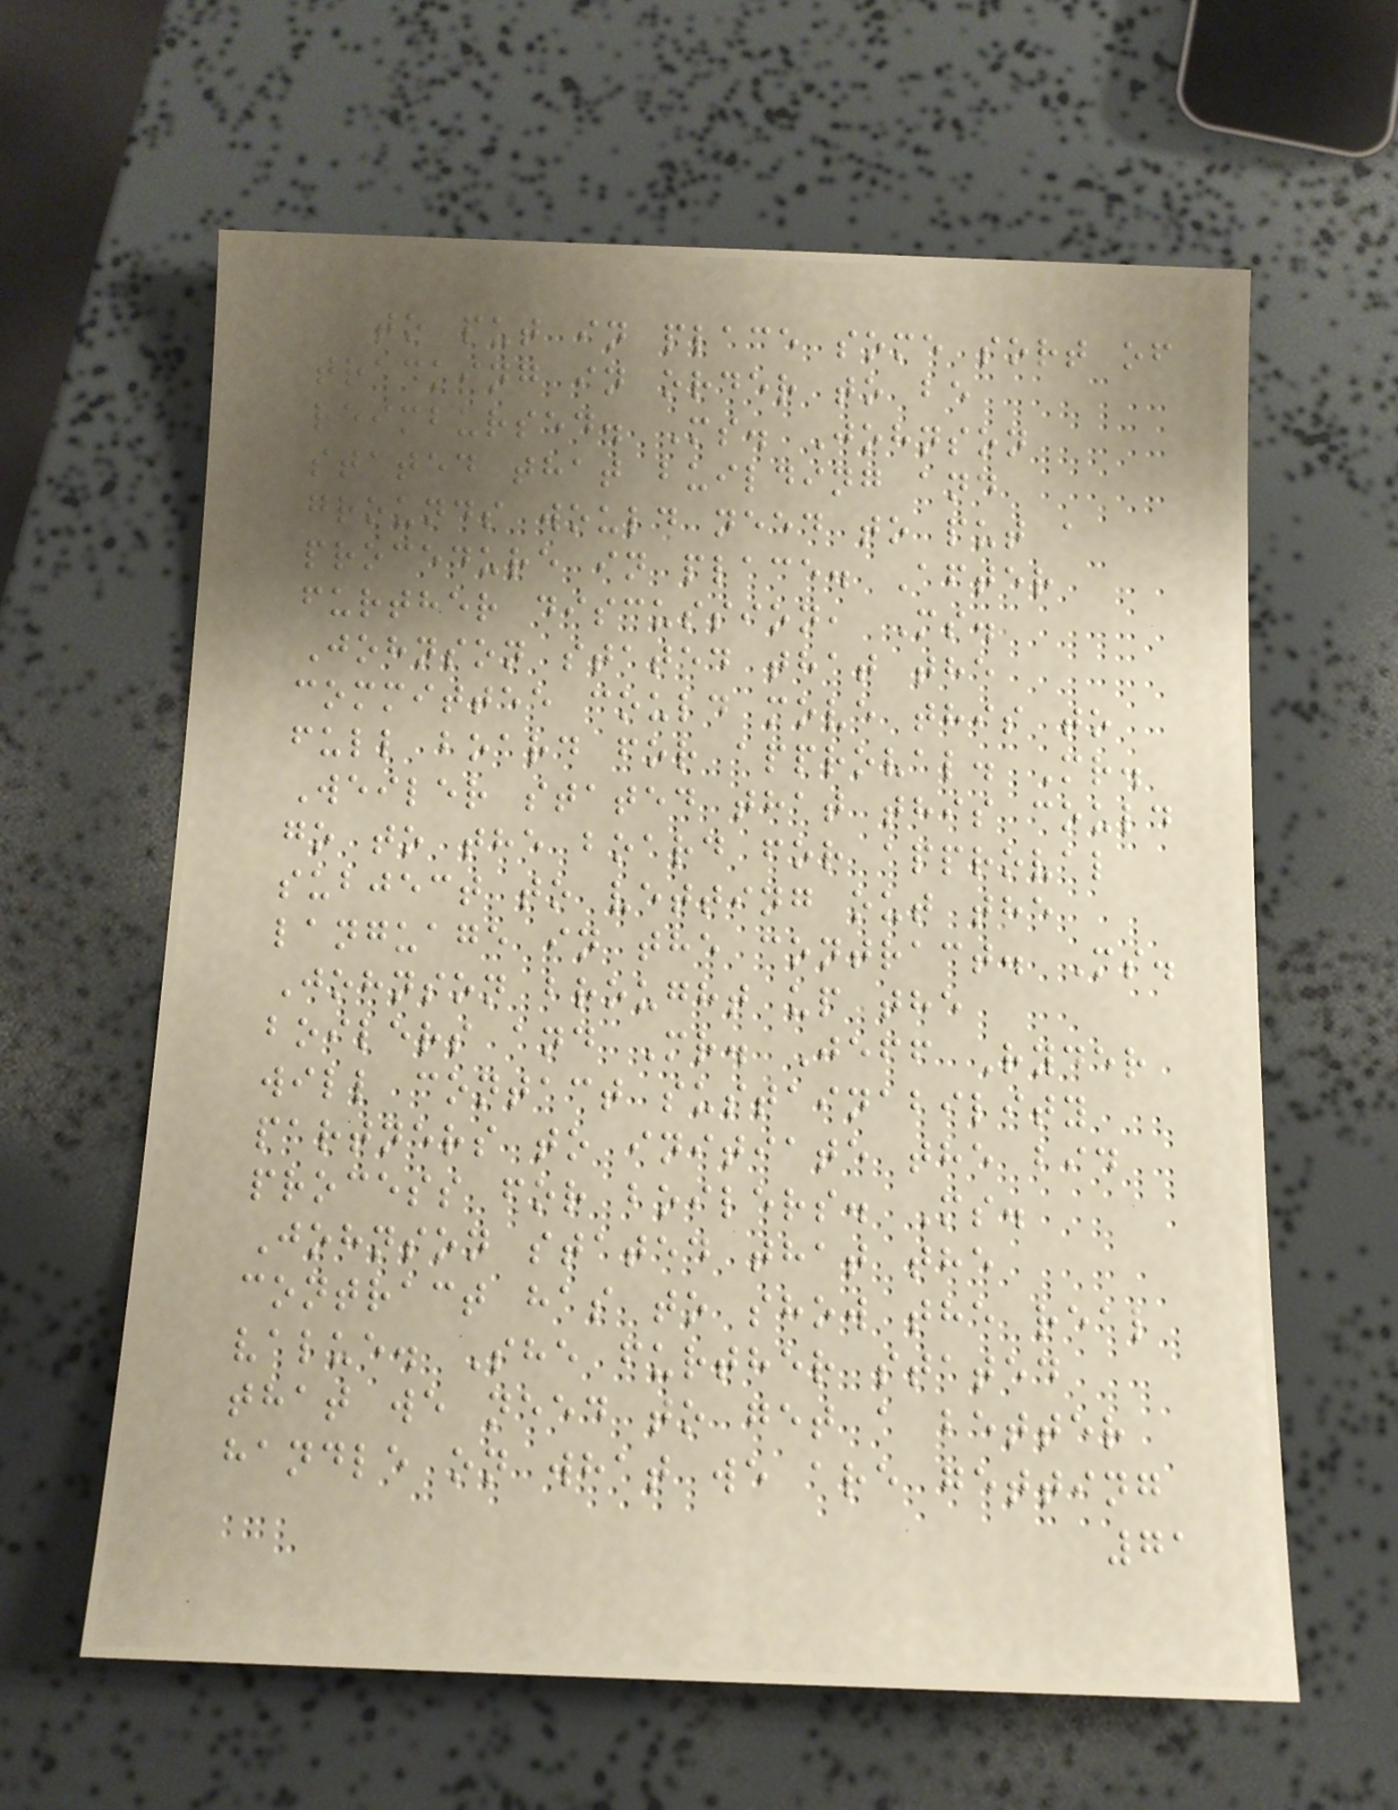to put in place some sort of
tracking in order to be
reimbursed. Ms. Johnson
stated that building and
grounds would need to put a
procedure in place. After
further discussion, Ms.
Johnson stated that the
committee could move this to
full board for approval. Mr.
Weiler stated that this could
go to the board for approval
subject to vetting out the
language in the contract. Ms.
Johnson brought up the
boilers and Mr. Jeff Ryder
will contact sustainability
partners to initiate the bid
process for boilers. Ms.
Johnson stated that the
contract has to show the real
value. She further stated
that we need to get a better
handle on what we are getting
71
